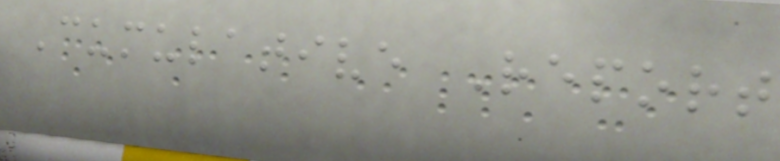Cumulative Report
